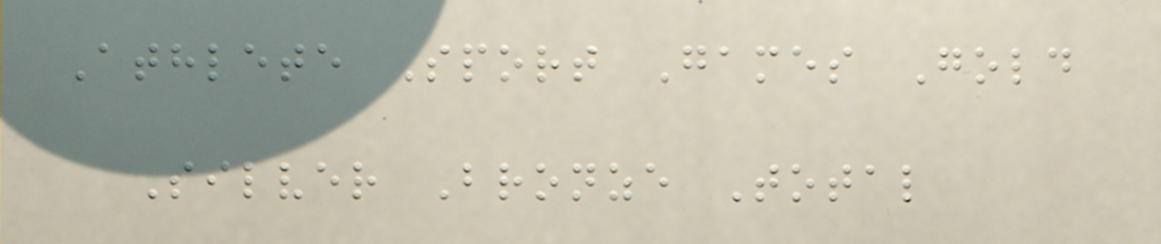Athlete Sport Games Gold
Silver Bronze Total
